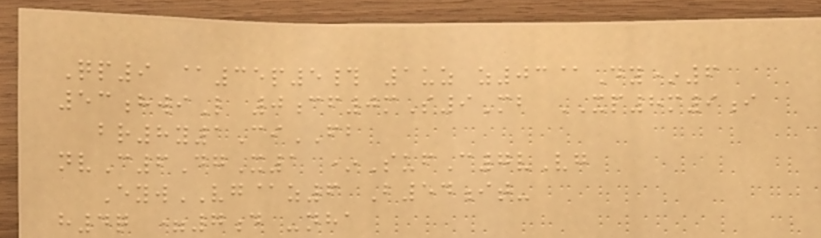Qp9 @35p5# 1uz z03@Dy*6
53hwiL 0cf0mS9Mb XP8m9i
br8y1CiFB
nvC6DgX1 *SufC7vVg
EywVG@z6 B54it-
h4q =7d -nha
